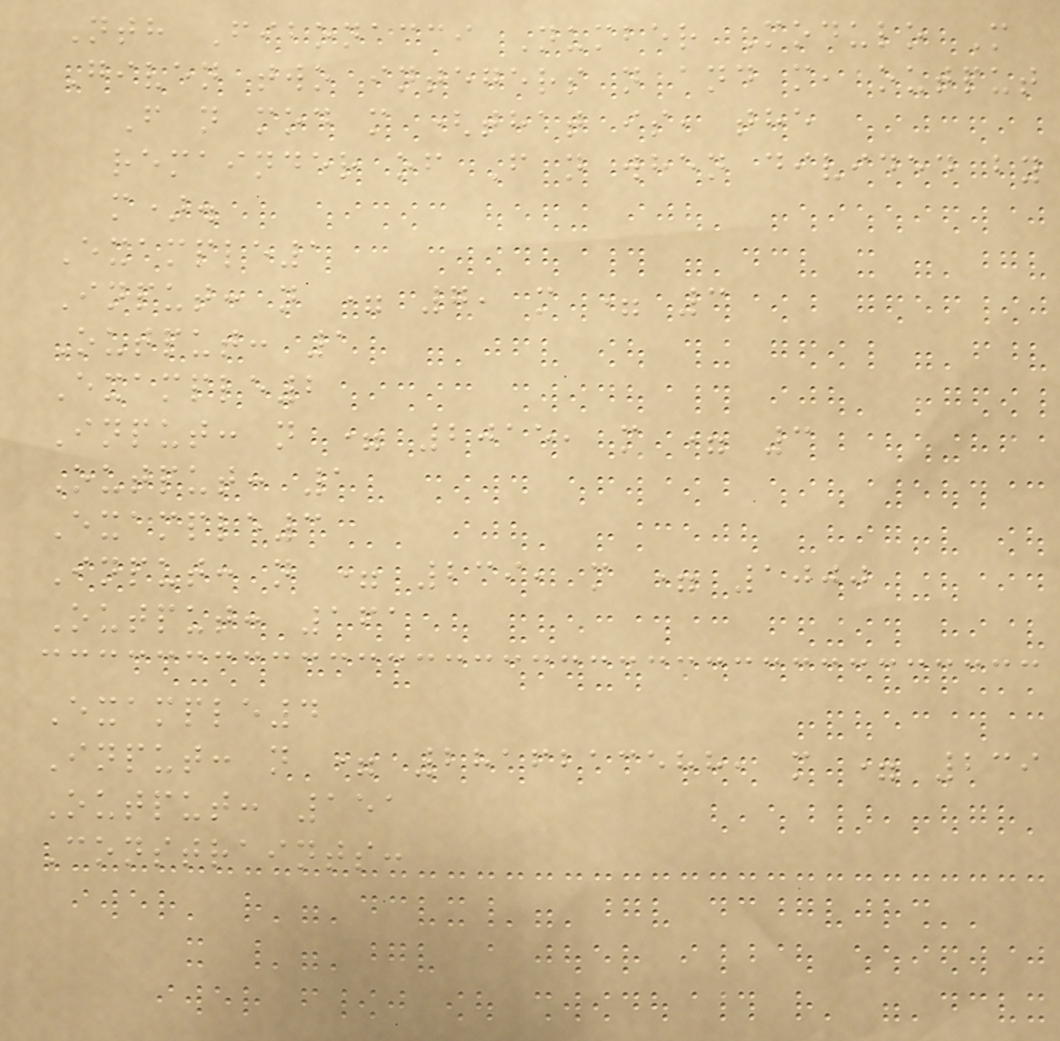Nth Fibonacci Number Modulo M
Given two integers n and m, output
F n mod m (that is, the
remainder of F n when divided by
m).
Example1
Input: n = 7, m = 3
Output: 1
Example2
Input: n = 2015, m = 3
Output: 1
Example3
Input: n = 239, m = 1000
Output: 161
Example4
Input: n = 2816213588, m = 239
Output: 151
Constraints:
